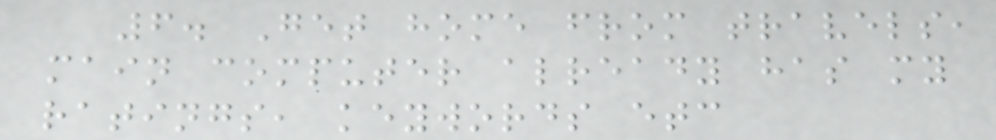6. Get home from travels,
main computer already has my
ratings, keywords etc
